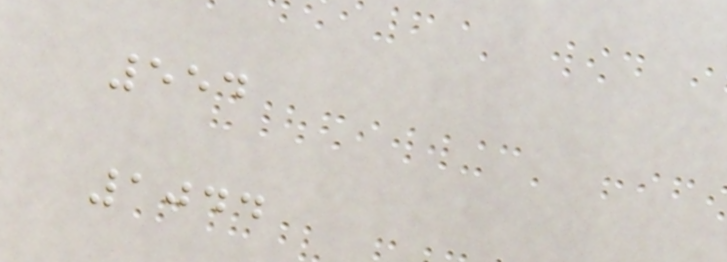554
1044
